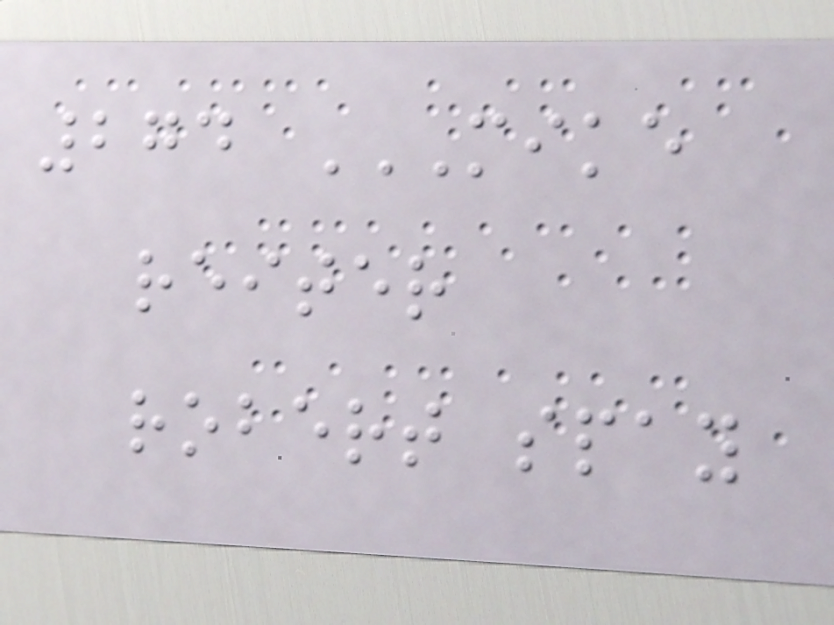274 MIKE
REITER
ROBERT SPAY
